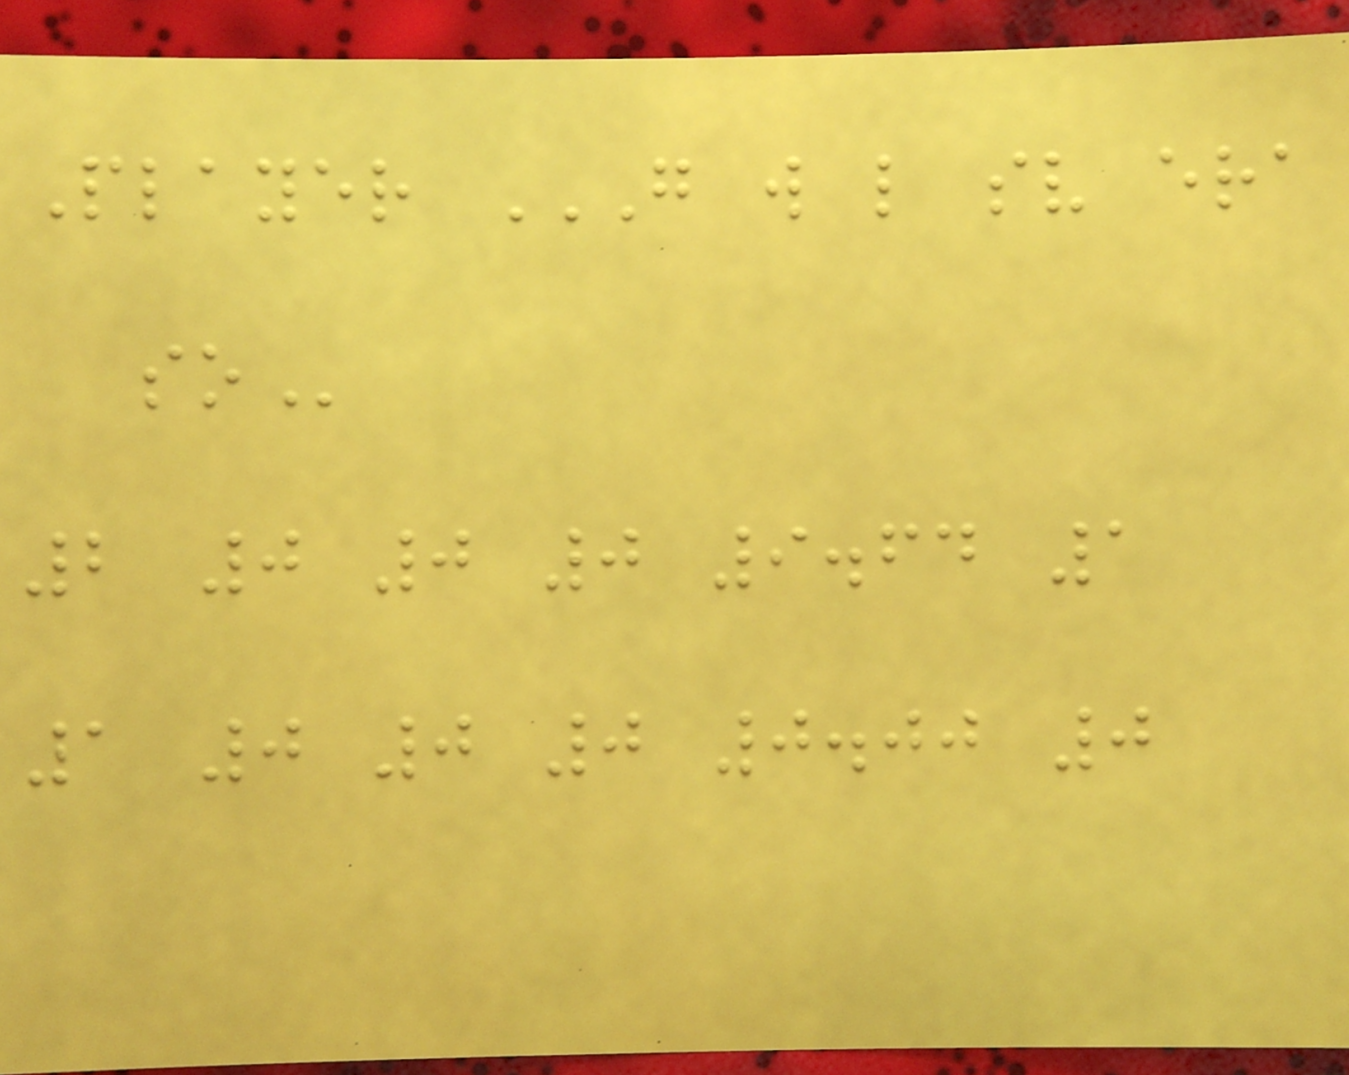Player G W L SV ERA
SO
2 0 0 0 9.64 1
1 0 0 0 0.00 0
